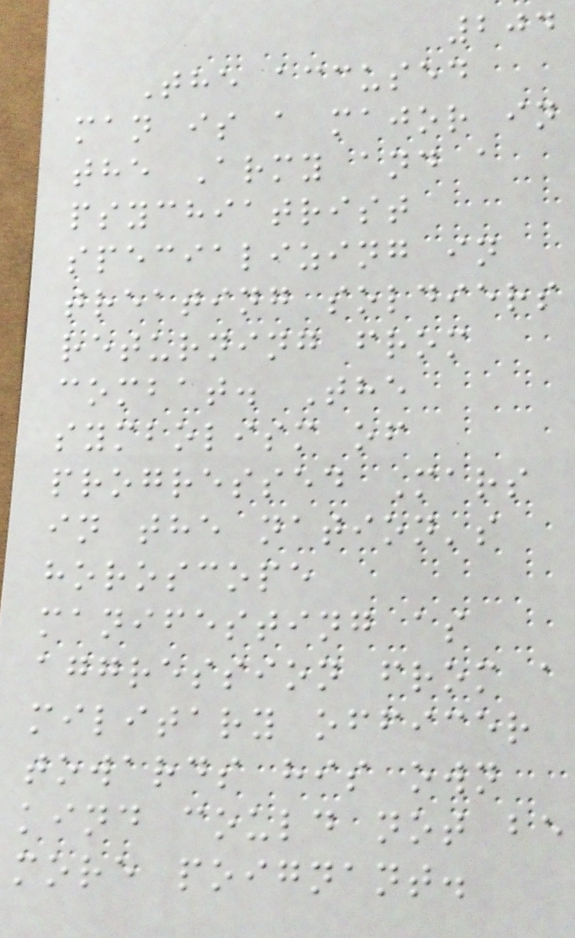204
The accused
man is a major in
the Army and a
psychiatrist
specializing in
treating soldiers
returning from
combat. The
symbolism of
progressed Mars
in the nation's
horoscope
manifesting as
aggression from a
military officer
towards his own
kind could not be
more poignant.
